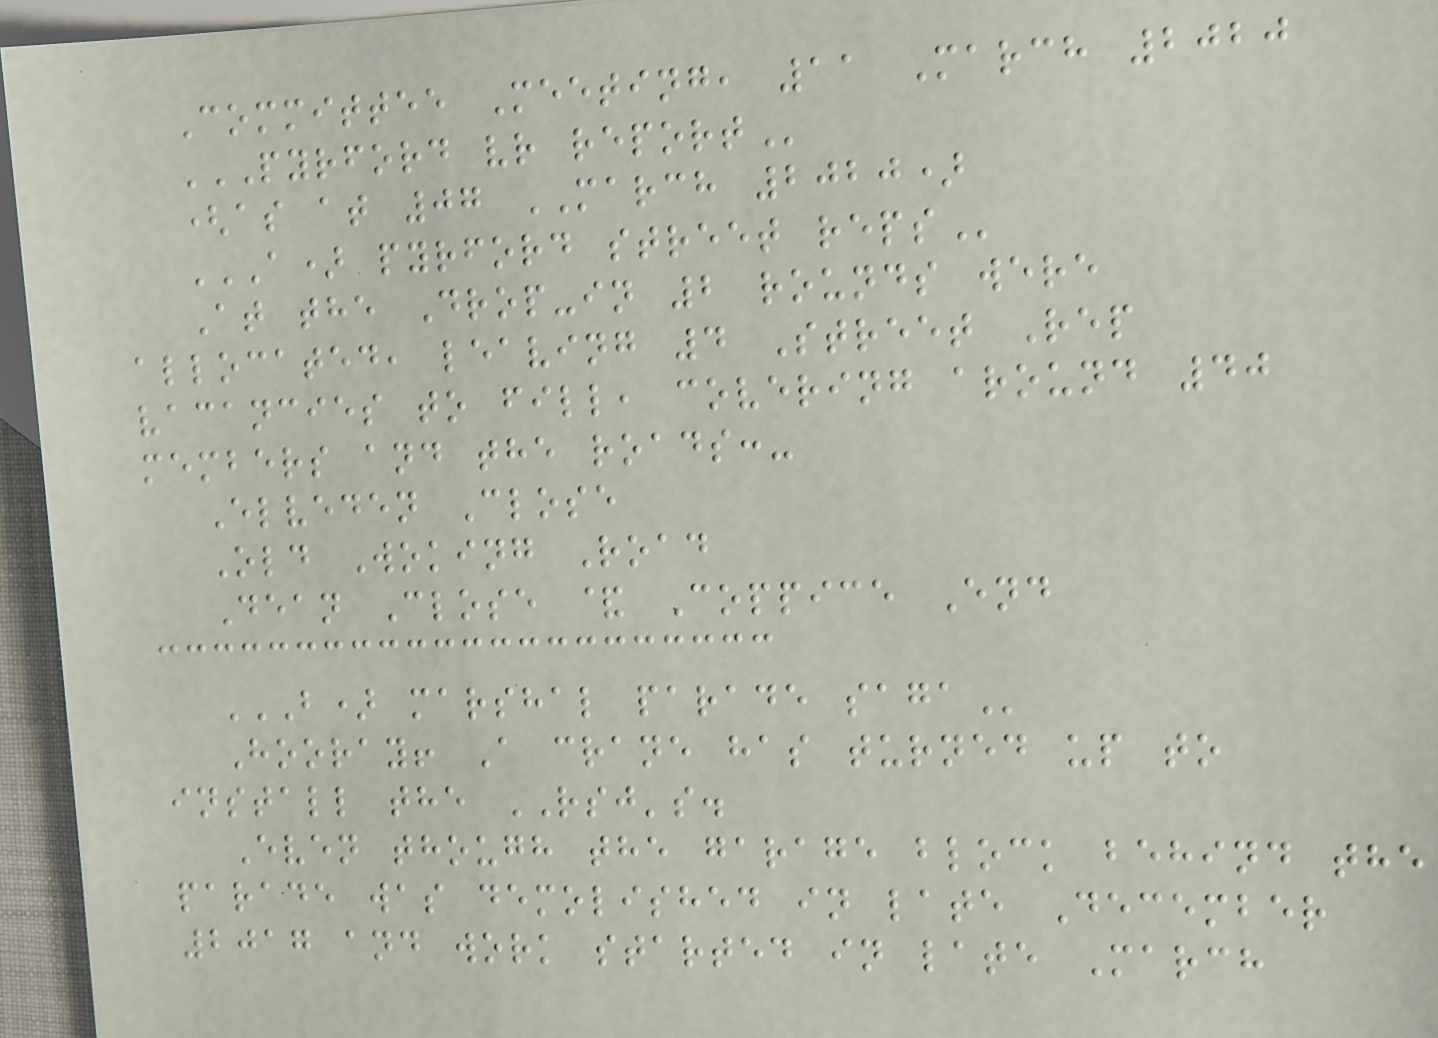Committee Meeting, 11 March 2020
PYRFORD VR REPORT
(as at 07 MARCH 2020)
A) PYRFORD STREET REPS
At the Drop-in 2 rounds were
allocated, leaving 4 Street Rep
vacancies to fill, covering around 40
members and the roads:-
Elveden Close
Old Woking Road
Dean Close & Coppice End
B) MARSHAL PARADE SAGA
Hooray! A crane has turned up to
install the RSJ's.
Even though the garage block behind the
parade was demolished in late December
2017 and work started in late March
